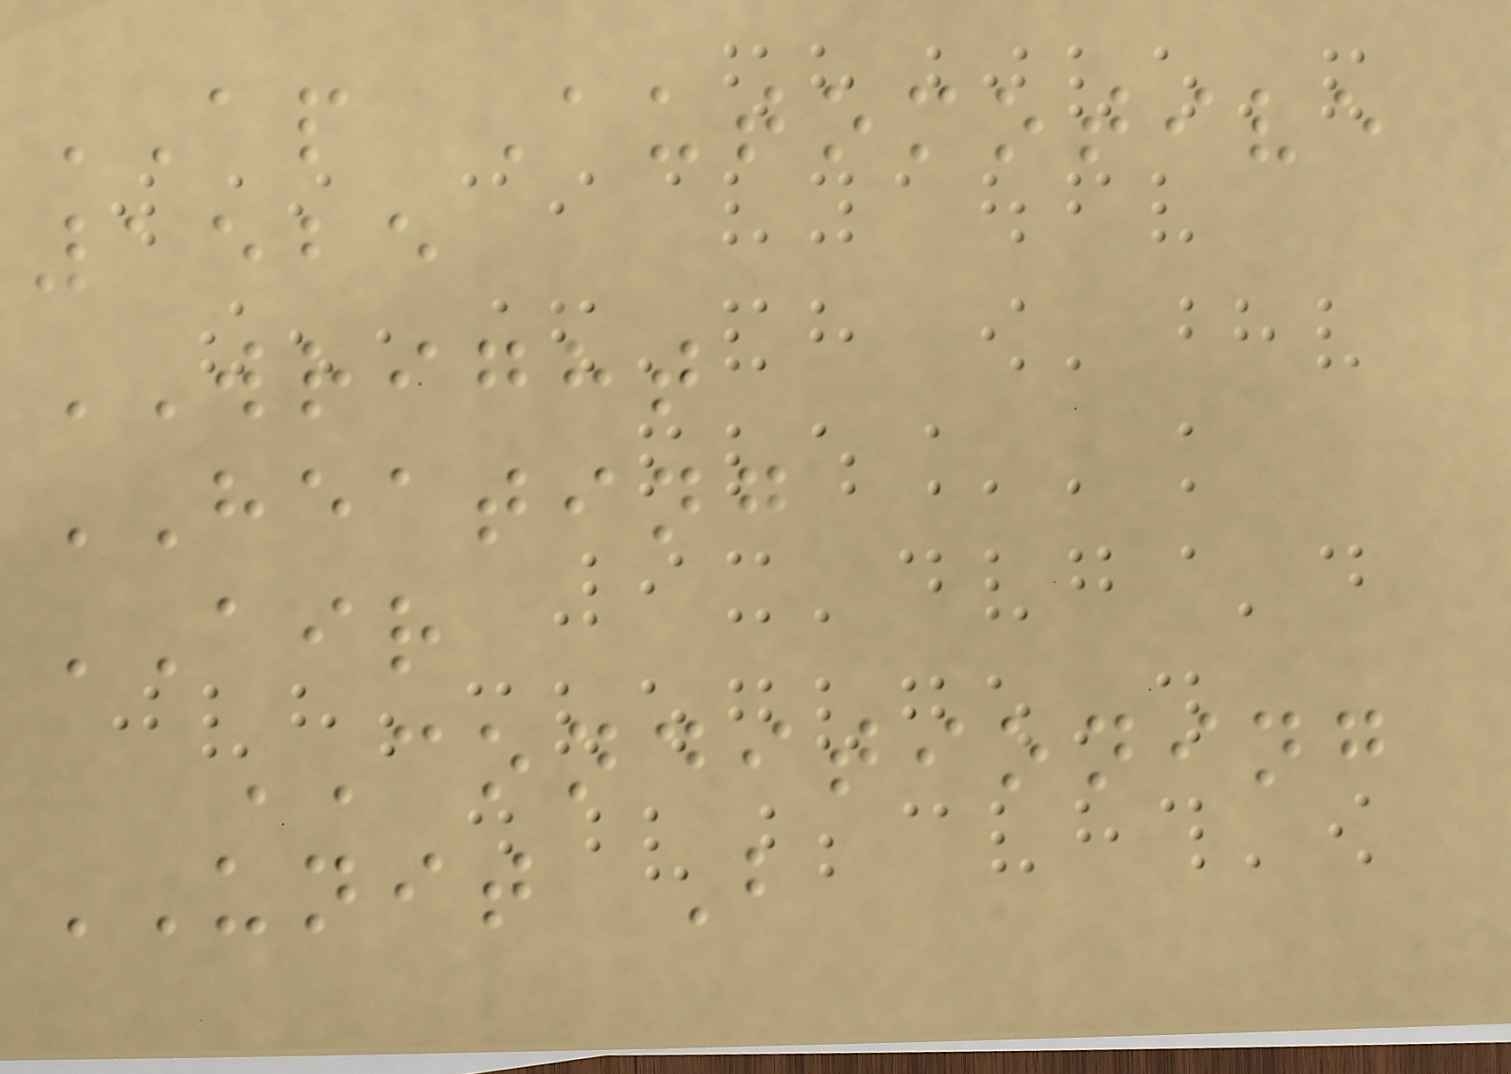AP Automotive
1525
WRIGHT
HEATING
AIR
CONDITIONING
UNIT B
